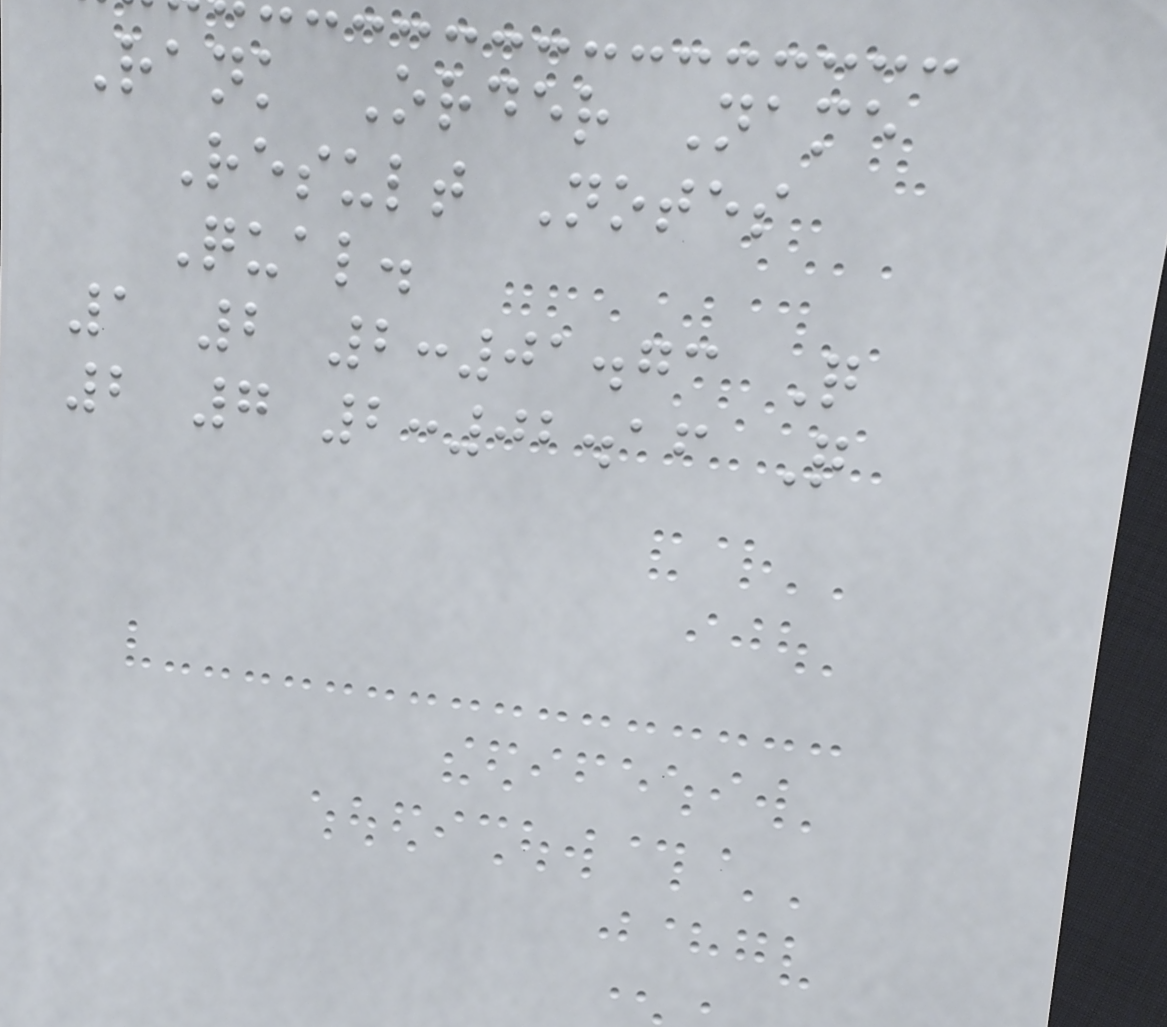Rank Order Name
Result Notes
Qual.
1 2 2:01.73 Q
2 7 2:02.16 Q
